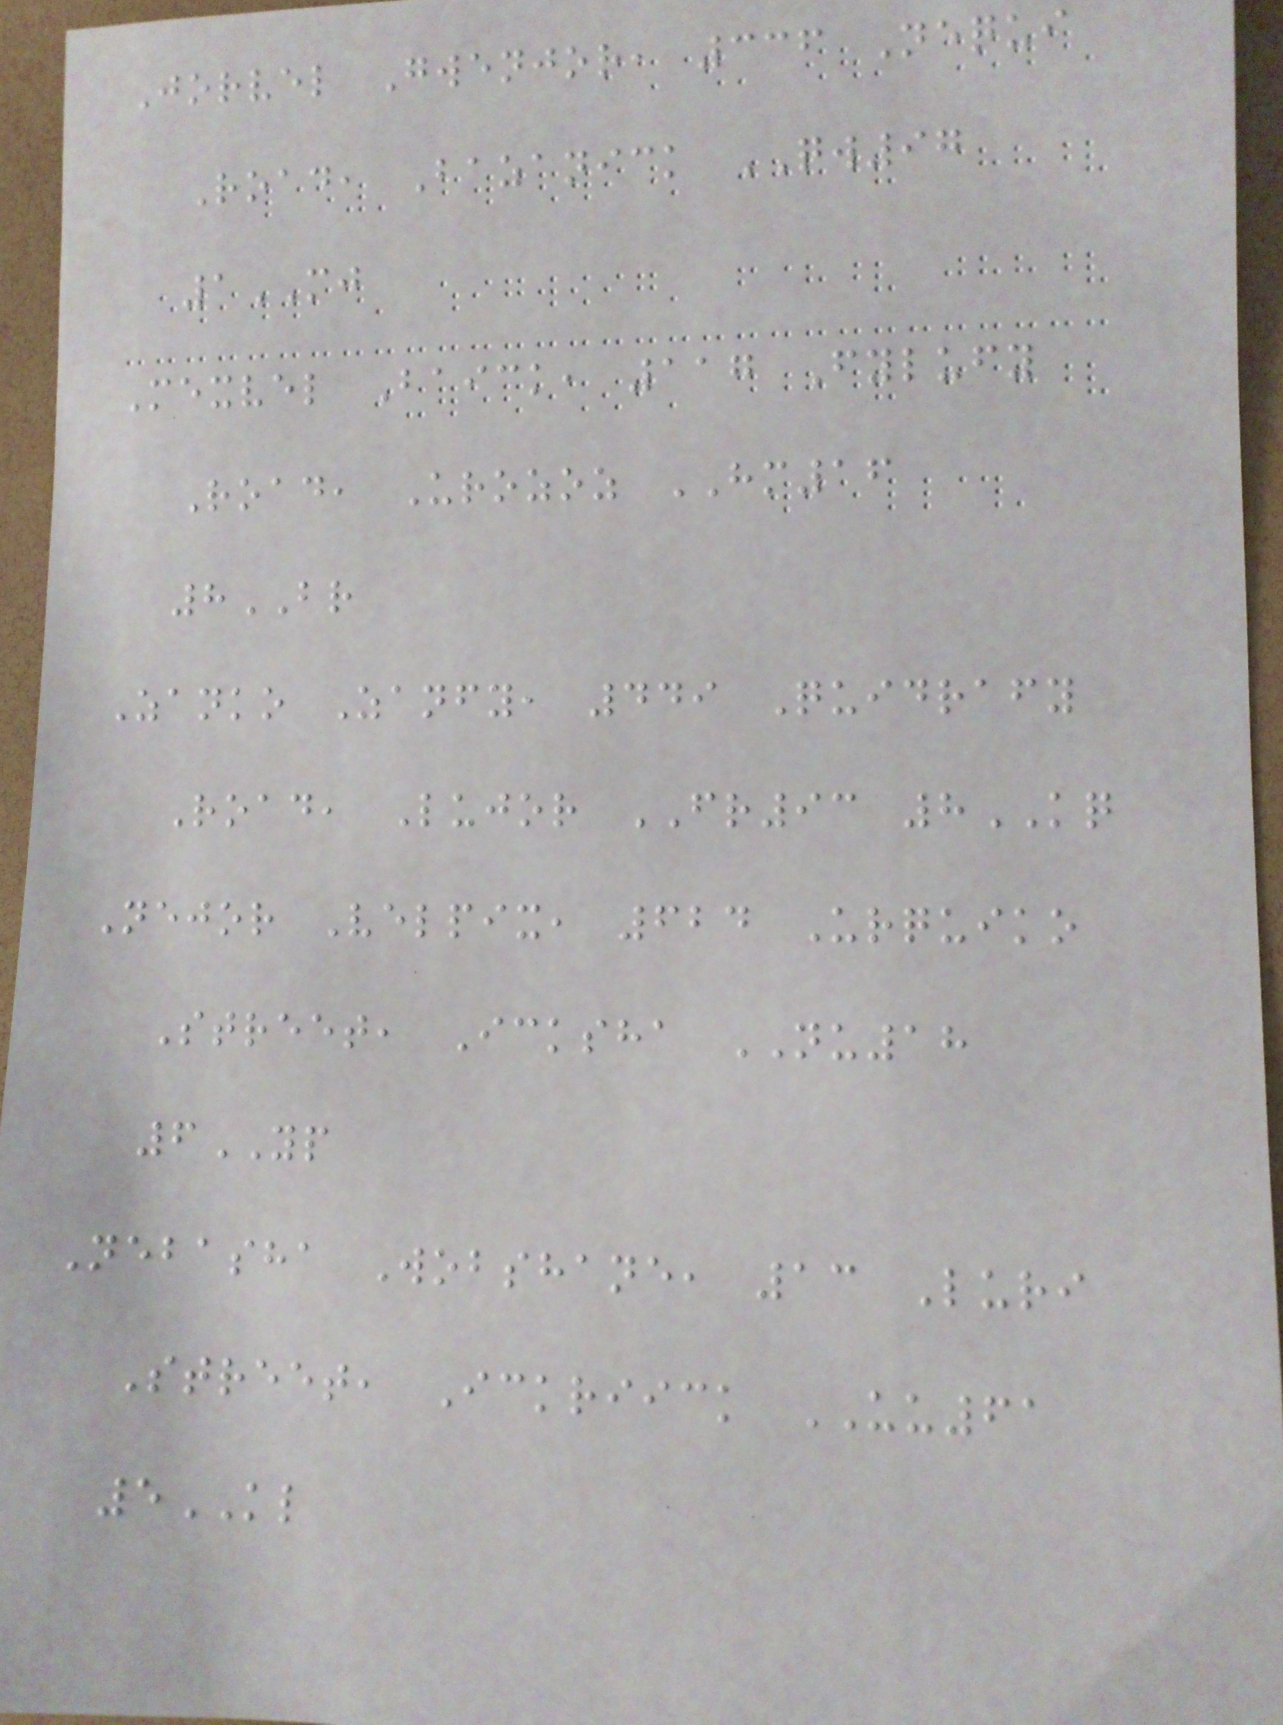Jorvel Gwenjor, 336 Nequi
Road, Bazanick QW97
1MJ
Mexvel Baick, 117 Fylufy
Road, Urozoz HM16
8BR
Zanko Zanfy, 449 Quidrafy
Road, Lujor FR93 8KQ
Nejor Velpix, 624 Urquiko
Street, Icksha NU18
6YP
Nebasha Wobshane, 13 Luri
Street, Ickriick UU61
5KL
